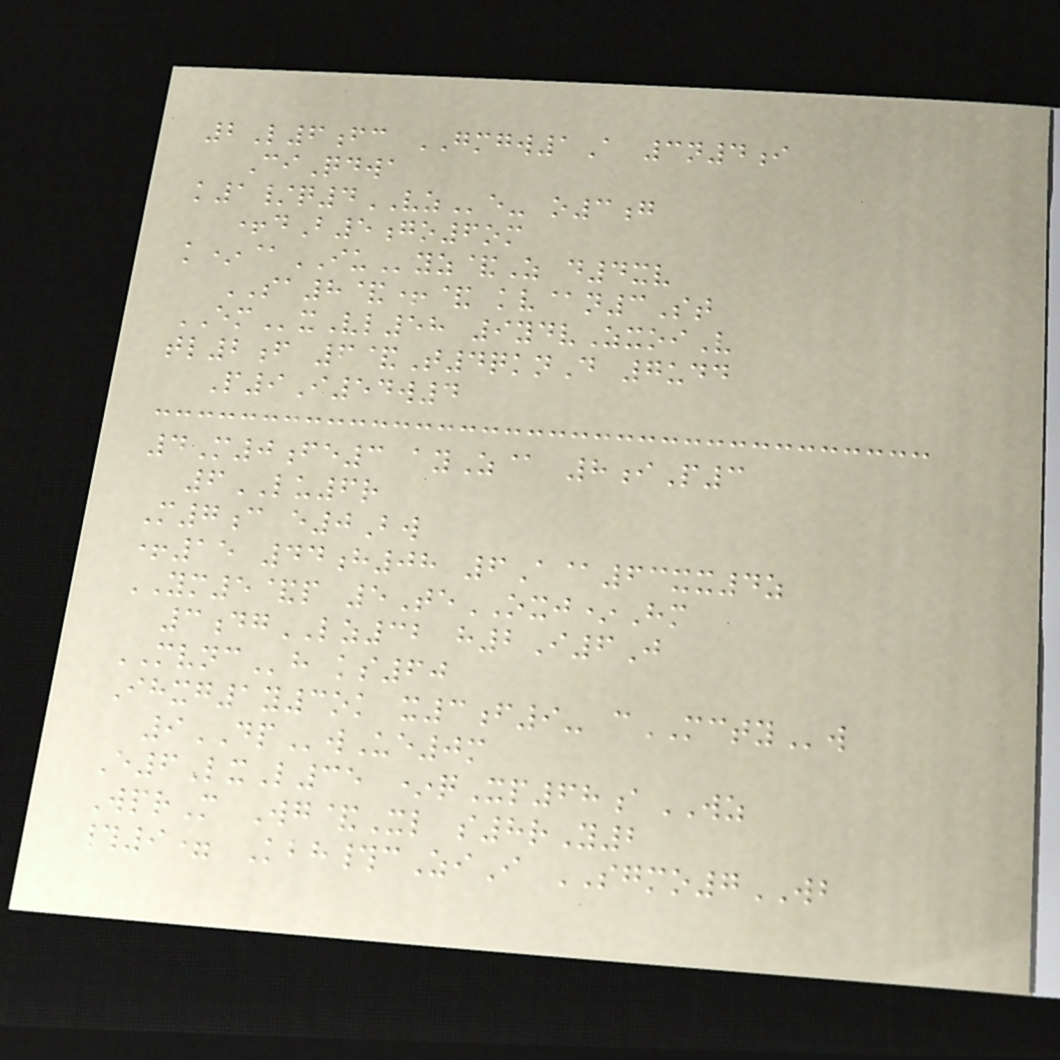2L6fc GMGW1A 3n4i
CiQdwa
k1/q4VZe- o3g
+dB5go6om
k*@IUyz&Z d4xv
SA8&+& kv@n3St
EMxVl58 9ydvZxoiV
tl2f 6&T4qknD 7udd
P9I54w4
4M0fe3 ayZ@ 8iP3
6LU6r
M7c e0Bw
+15 44h08 6A@63xx4z
YM5&p 5TeOXJ*Hm
3dgLZ32 h2I6J
MVNCh ks60
Ihxg1y3ok x3f9- cMCTYw
9DPwUe0m
E6LxL35 *qXp68aWZ
WprM Wg&Xl s8rY2
#9= Kbh#cZiI SGMO7WB
